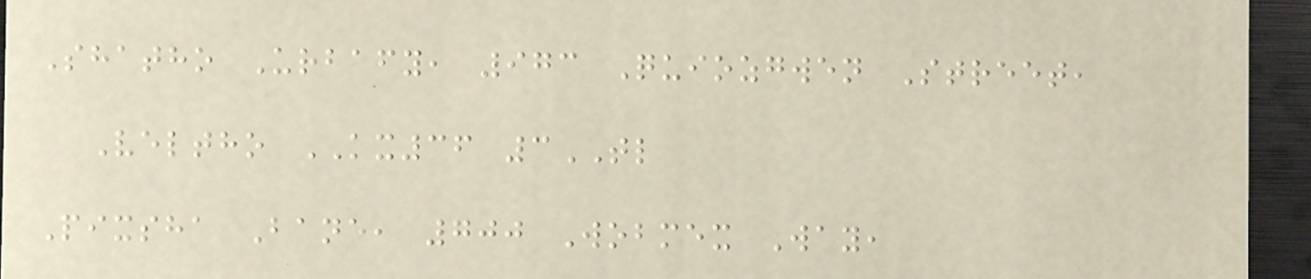Shatho Urbafy, 973 Quiozgwen Street,
Veltho KX36 3TL
Pixsha Bane, 700 Wobmex Way,
